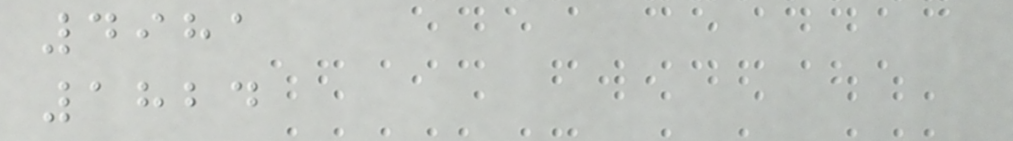4981
1824
